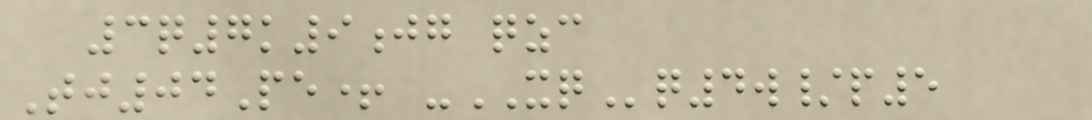3q7k9jg qzc
Tj04Pe+ -XQq4w/p5
